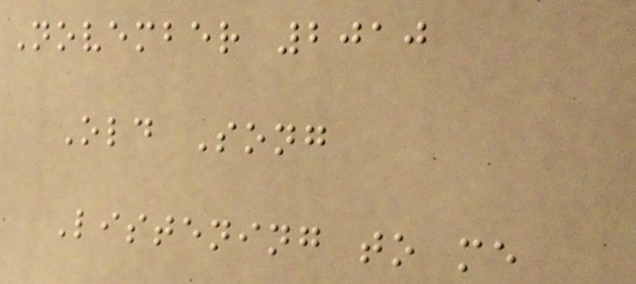November 2010
Old Song
Listening to me
